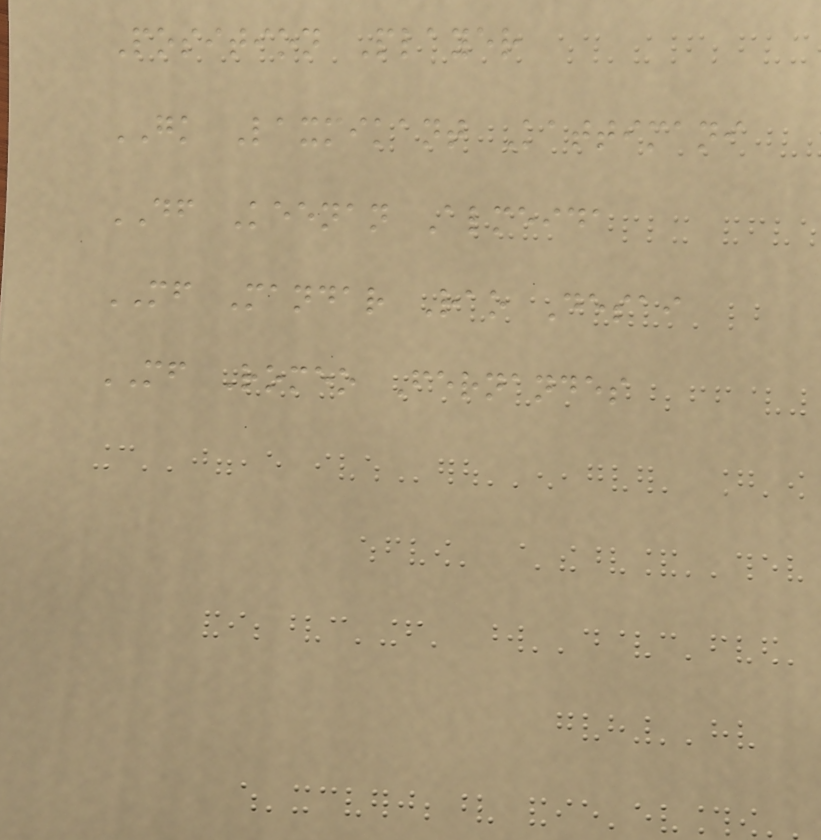Position Player
GK Laxmikant Kattimani
DF Keenan Almeida
MF Mandar Rao Desai
MF Romeo Fernandes
